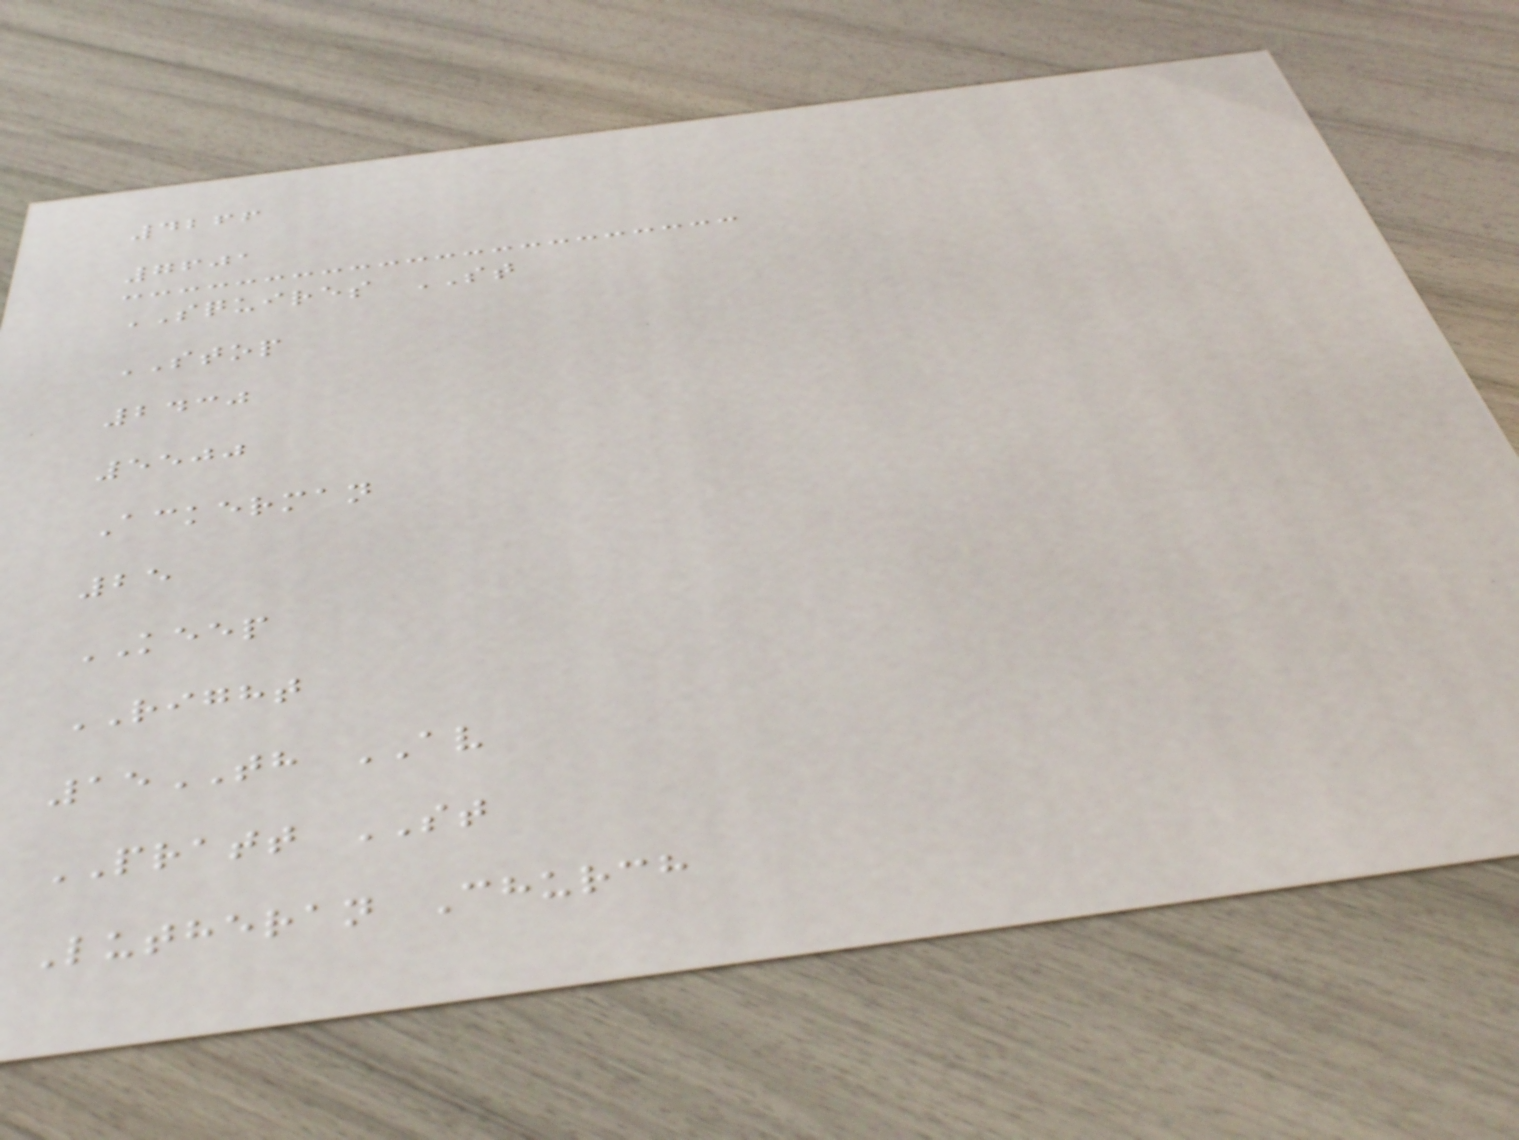4266
7601
SQUIRES ST
STOP
2430
5500
Ackerman
25
KEEP
RIGHT
15TH AV
PRATT ST
Lutheran Church
